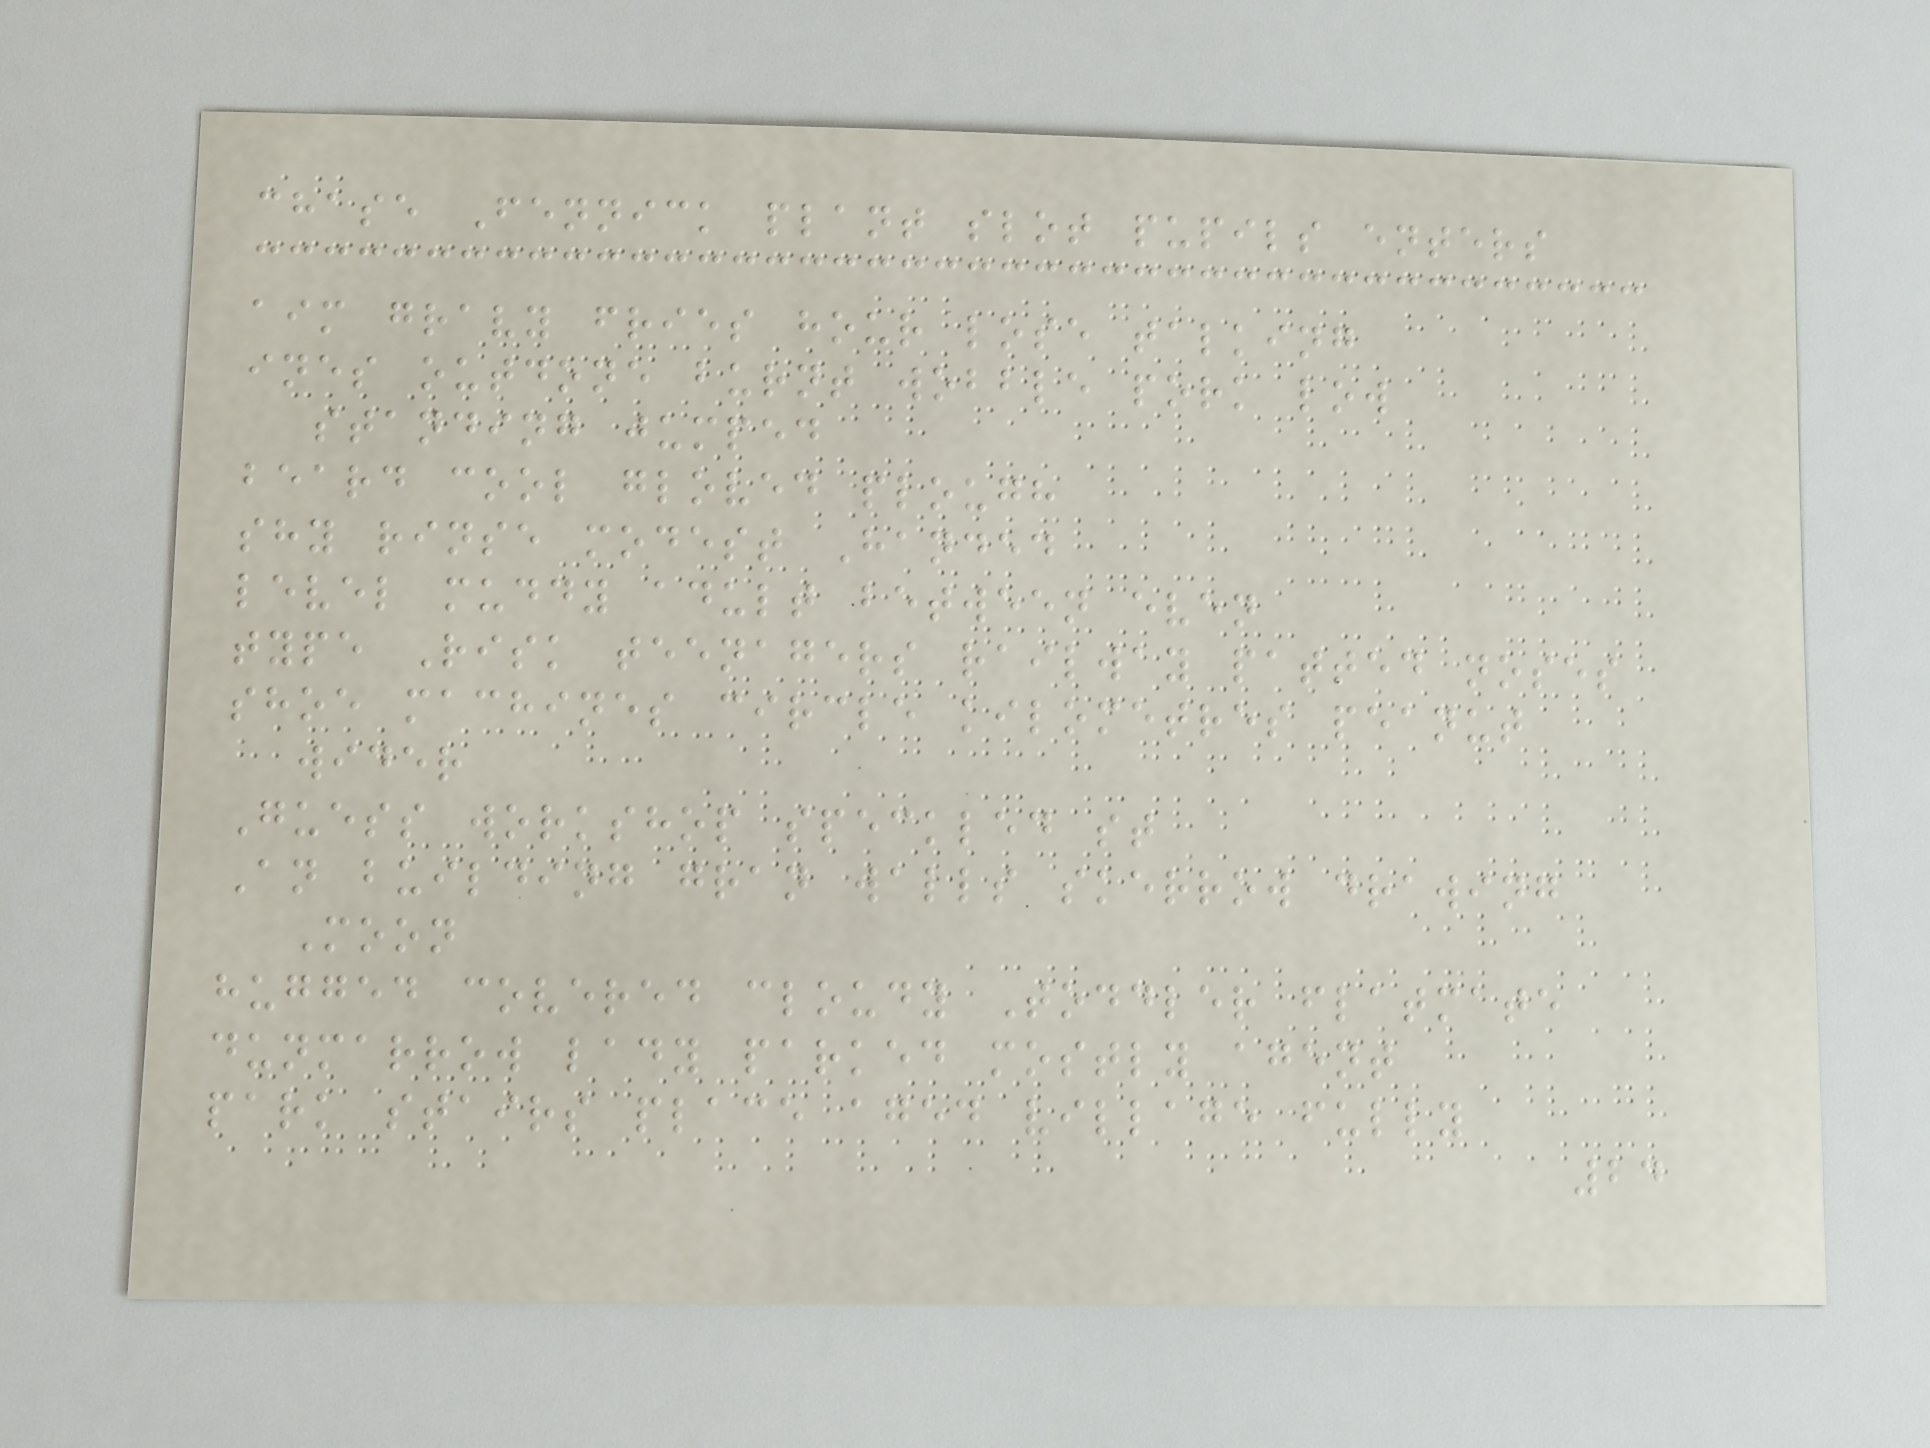chase Fennick plant slot pupils enters
aim gravy fries hour lose talking
ines outdone burnt wobble pork low
standing jumped
beard cool gloved plough
shy rinse modest Handed
level muddy adult between even
type Risk teenagers railway patted noses
shoe machines circle kilometres peanut
wider
Guess workshop speckled st
An building gran walls skerrow drawing
Moon
hugged covered cloudy Toddler flatmate
dunmarrow lady parked mostly agent
park stairs place aged village fully
24
